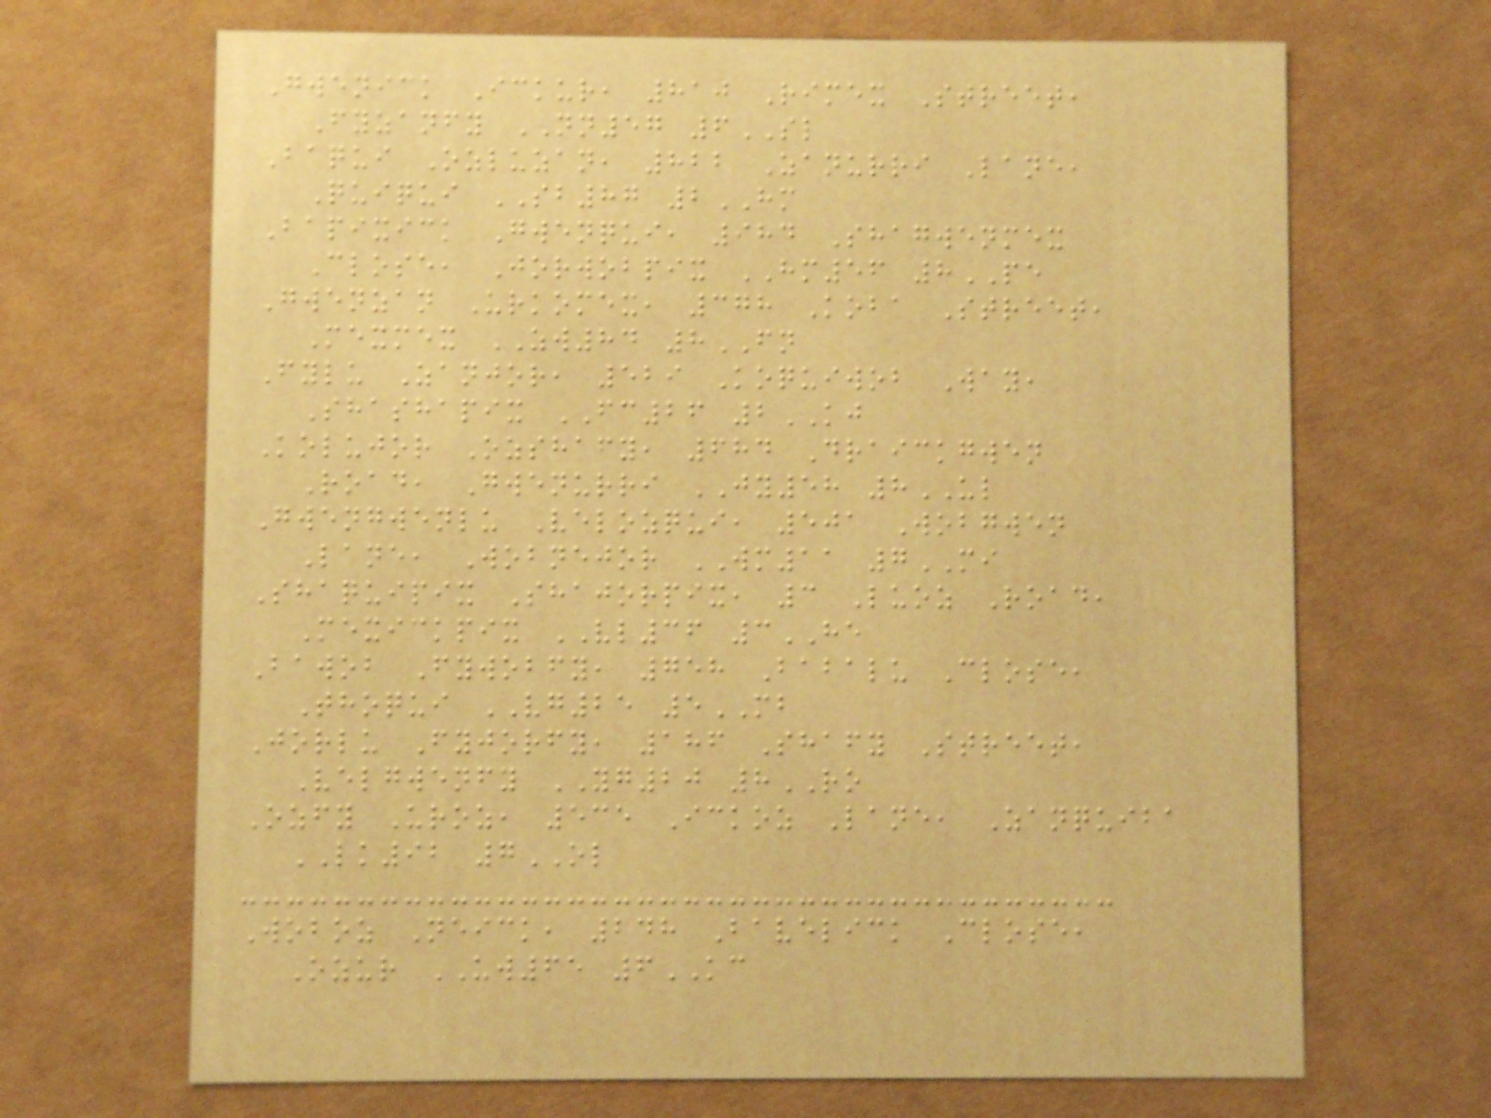Gwenick Ickur, 810 Rimex Street,
Fyzanfy NN57 6SL
Baqui Ozluzan, 822 Zanurri Lane,
Quiqui SB87 2HM
Bapixick Gwenqui, 984 Shagwenmex
Close, Jorwobpix HM56 8PE
Gwenzan Urkomex, 378 Koba Street,
Mexmex ZW84 8FN
Fylu Zanjor, 529 Koquiwob Way,
Shashapix FC26 2KJ
Kolujor Ozshafy, 684 Draickgwen
Road, Gwenurri JY58 8UL
Gwengwenlu Velozqui, 501 Wobgwen
Lane, Wobnejor WM11 7MI
Shaquipix Shajorpix, 3 Luoz Road,
Mexickpix VL36 3HE
Bawob Fywobfy, 758 Babalu Close,
Thoqui VG25 5MB
Jorlu Fyjorfy, 186 Shafy Street,
Velgwenfy YG20 8RO
Ozfy Uroz, 535 Ickoz Lane, Zanquiba
LK92 7OL
Woboz Neick, 248 Bavelick Close,
Ozur UW65 6KC
